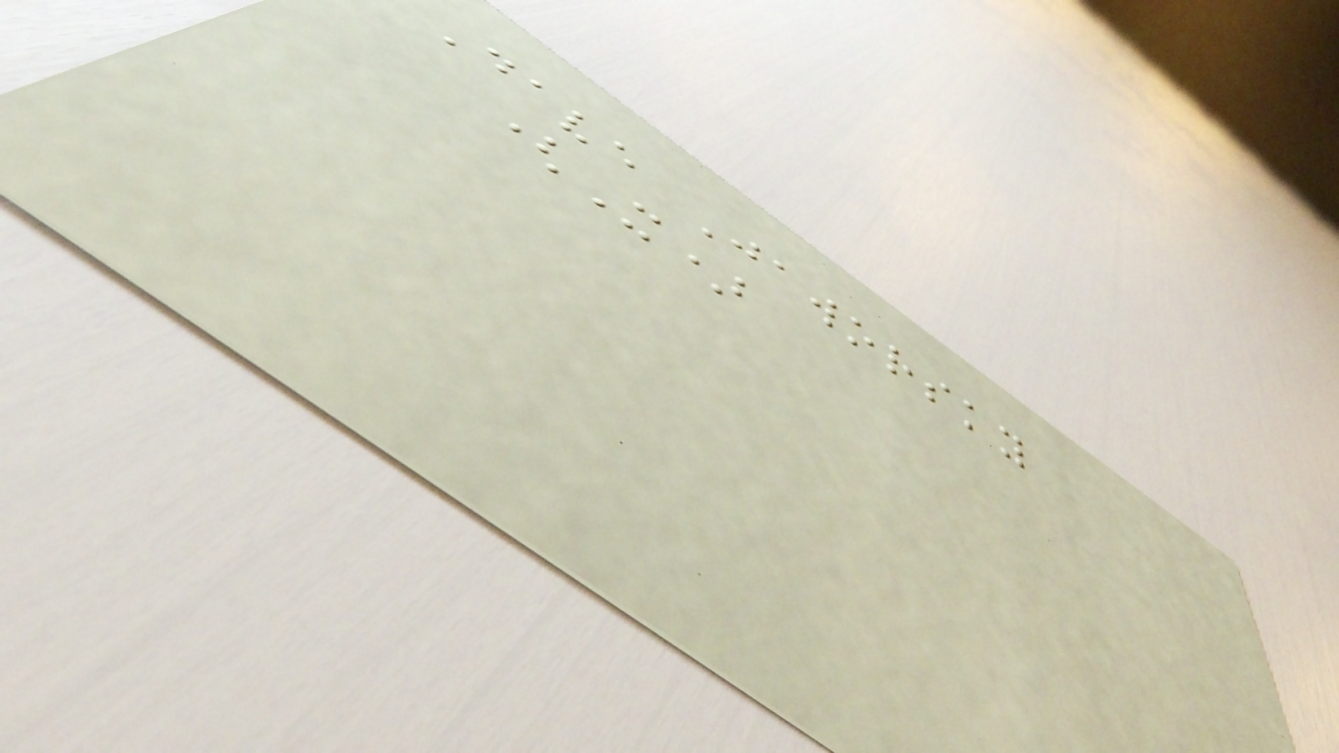Dave Jaworsky
(X)
